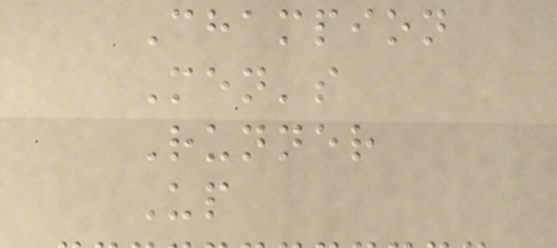Champion
Men's
Runner
Up
